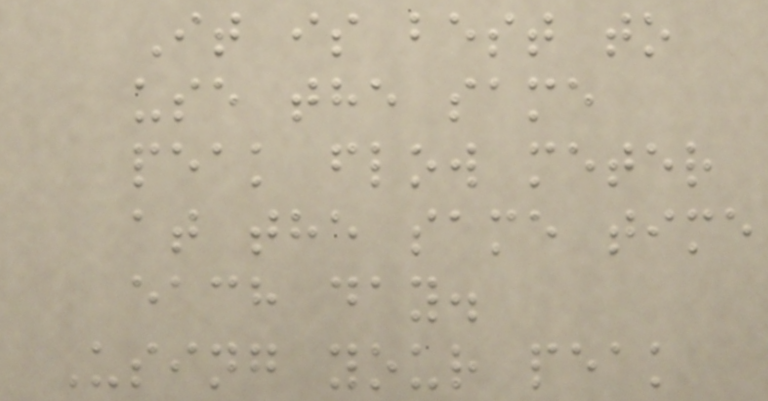It is best to
use the same
peak flow meter
at the same time
each day.
Using your peak
